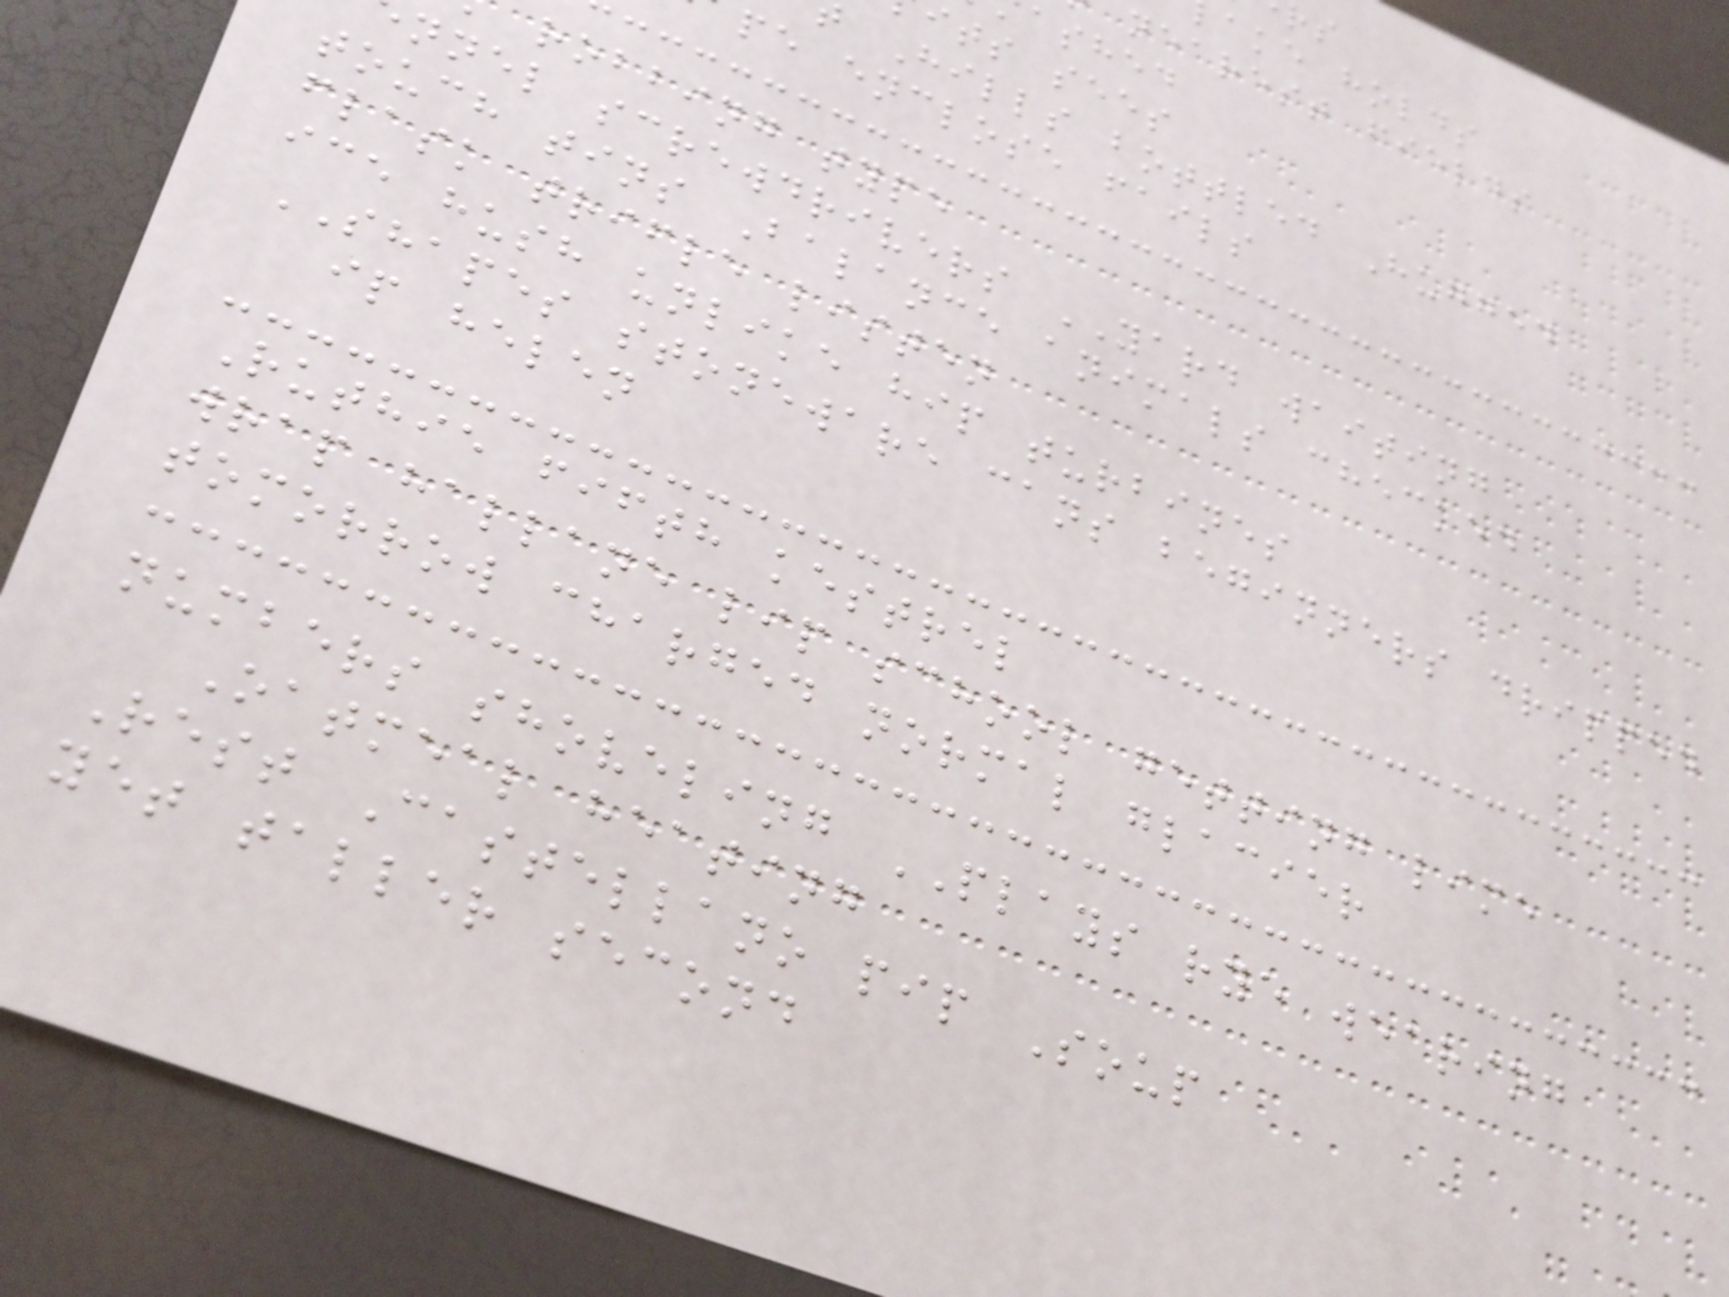ake holds
nearest fields
its sees
Hills bottled Hugged
pe enclose fails
robbing type
nnel screwdrivers YARD waiting
touch tins Balance animals checked
flask trifle listen
ice hush unlike hip turbines
SHAPES stoneware cans beginners dripped
ip helen
Ruthie fifth kestrel
wrap hallane lip school getting lime
tomorrow charged normal glacier
numbers shoveling PLAYS rye wearing
Oatmeal heating
Rest Castellano pip Soup
yet taller second
